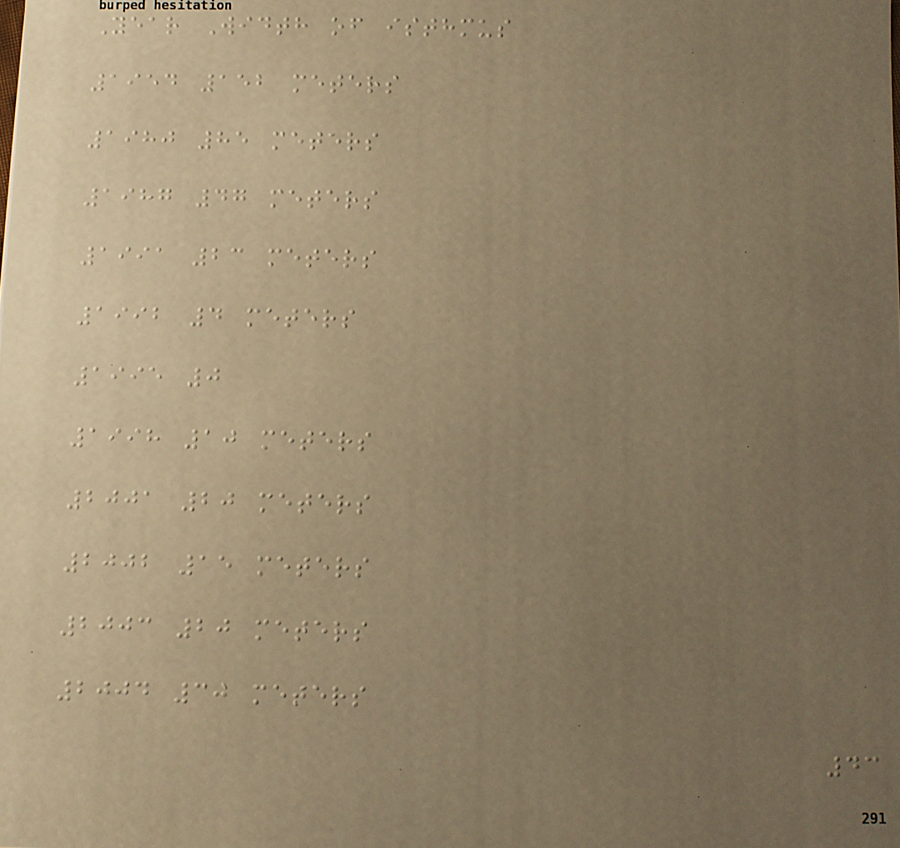Year Width of isthmus
1954 152 meters
1980 85 meters
1987 47 meters
1991 23 meters
1992 4 meters
1995 0
1998 10 meters
2001 20 meters
2002 15 meters
2003 20 meters
2004 30 meters
43
